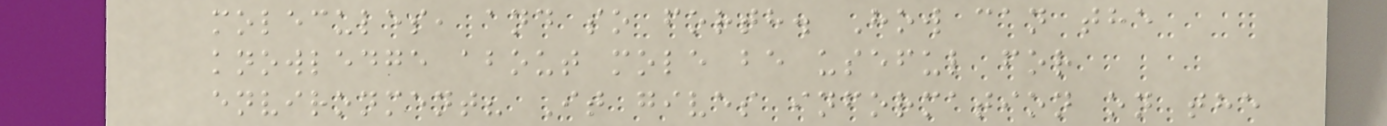molecules, and so forth. How can the
knowledge about mole be useful for
environment? It gives information on the
